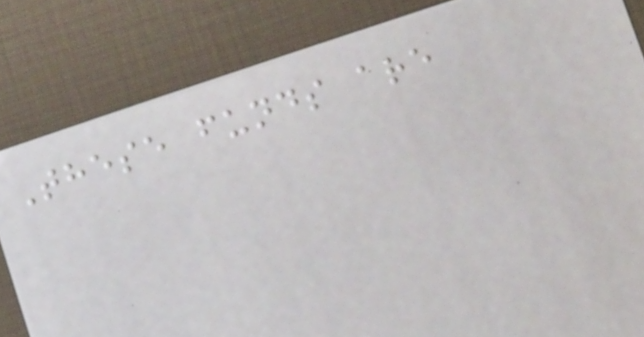These funds are
